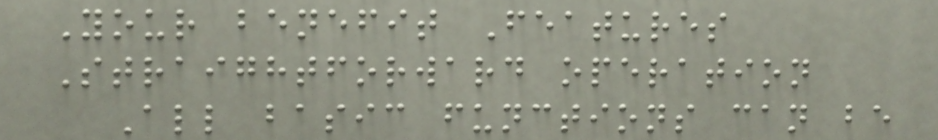Your benefit Features
Straightforward operation
All basic functions can be
